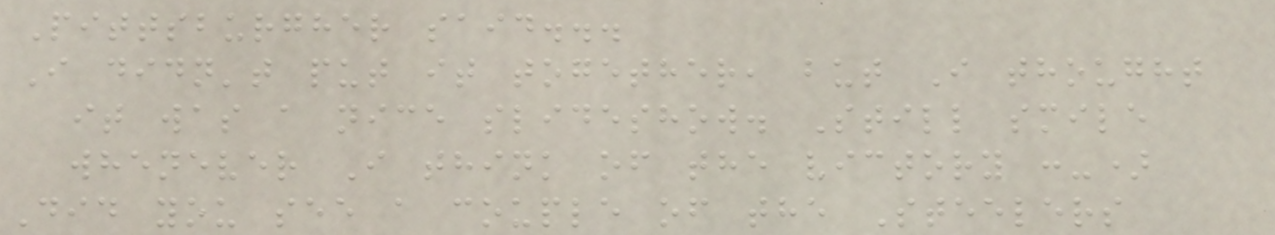Pittsburgher said...
I didn't put it together, but I thought
it was a nice slideshow. Still smile
whenever I think of the victory :-)
Did you see a couple of the Steelers
